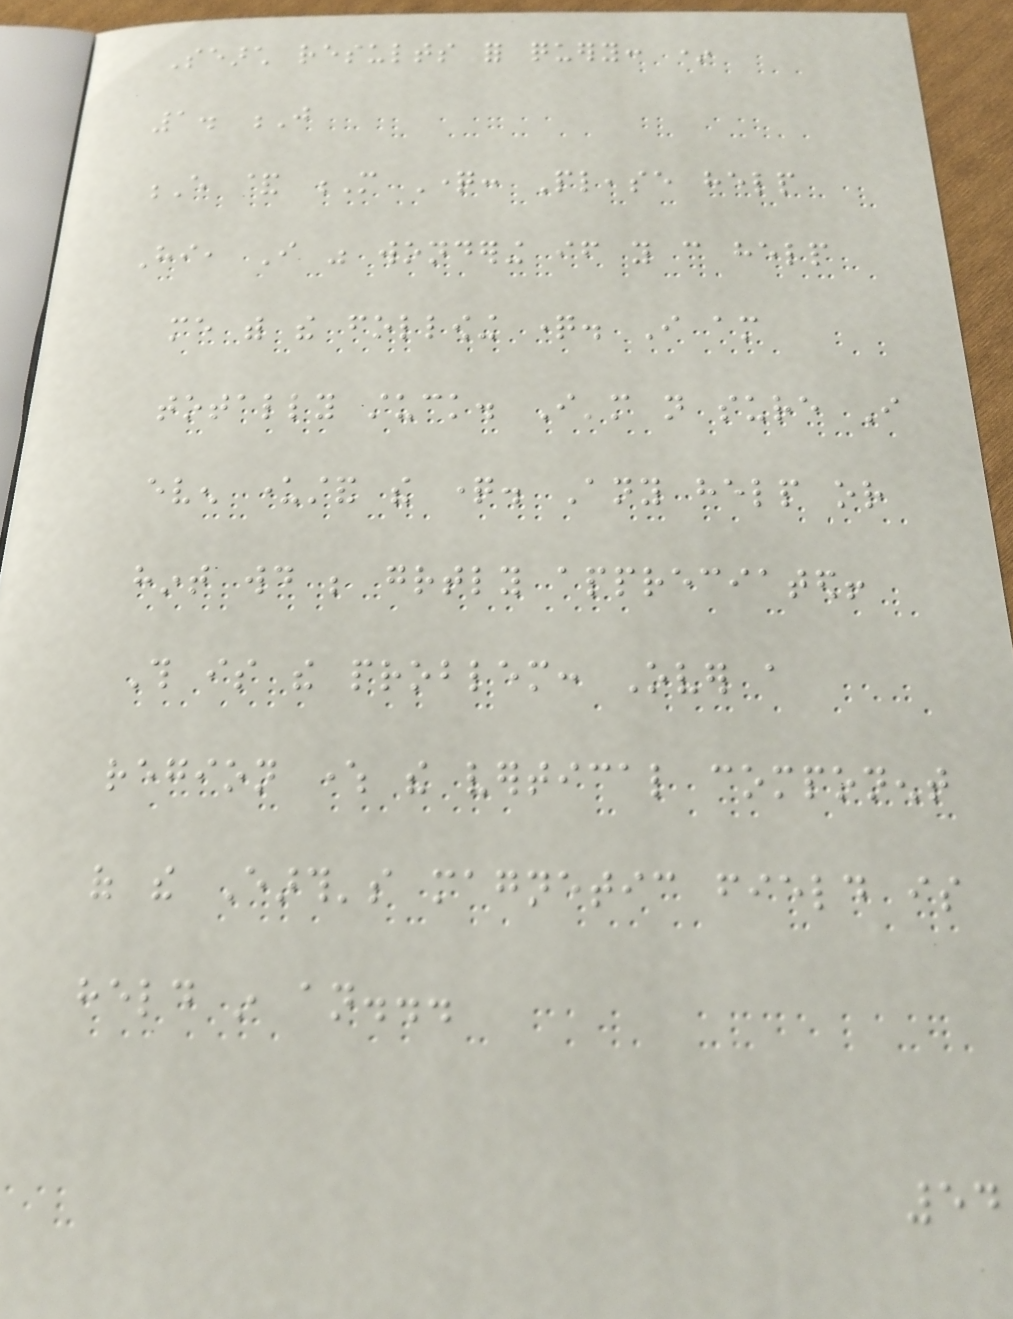Search results for query: *
1. J
E & M Question: Please help
Hi, I was wondering if you can help
me with the following question. I am
totally stuck. I'm not sure I
even understand the question. Any help or
hint would be greatly appreciated!
This is the problem: Over a
region where the vertical component
of the Earth's magnetic field is
held in an...
54
